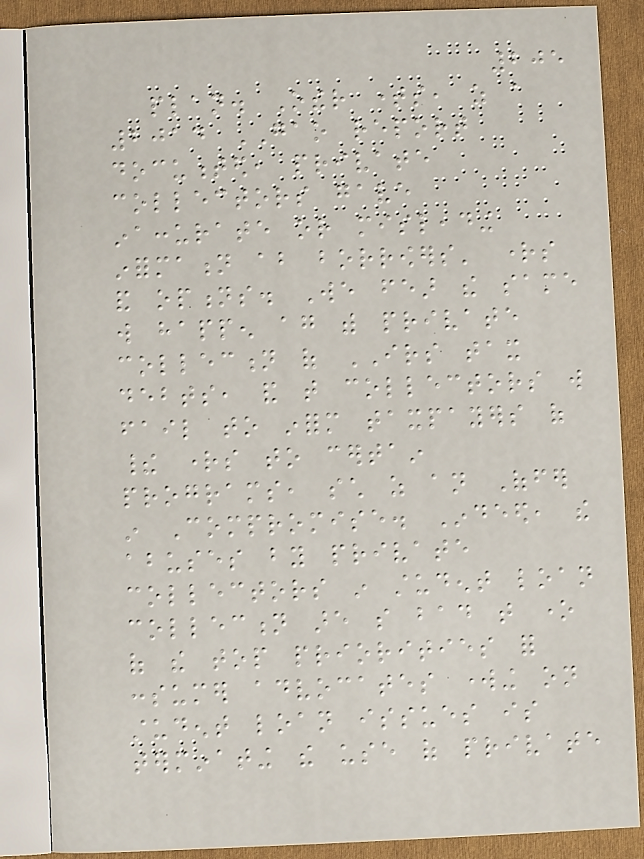205
plan. Other times, as a
2014 GAO report
documented, private
collectors gave
inaccurate or misleading
information about borrowers' rights
and options. We fear the same
will happen again with private
collection of IRS tax
debts, and that collectors will
fail to inform taxpayers of
their rights to certain
programs, such as an Offer
in Compromise. Indeed, the
abuses by private
collectors in student loan
collection are so bad that one
of the top priorities for
consumer advocates working on
student loan issues is
terminating the use of private
